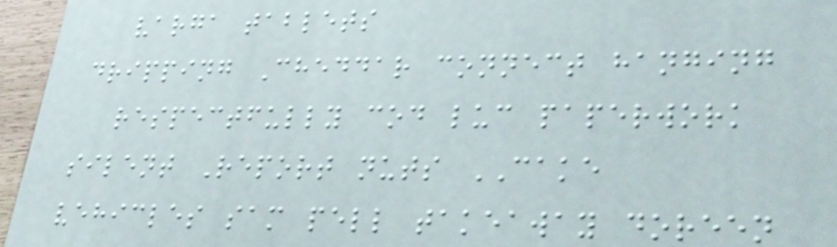varga tablets
dripping Cheddar connect hanging
respectfully cod luc paperwork
silent Report nuts CAKE
vehicles sam pell takeaway doreen
